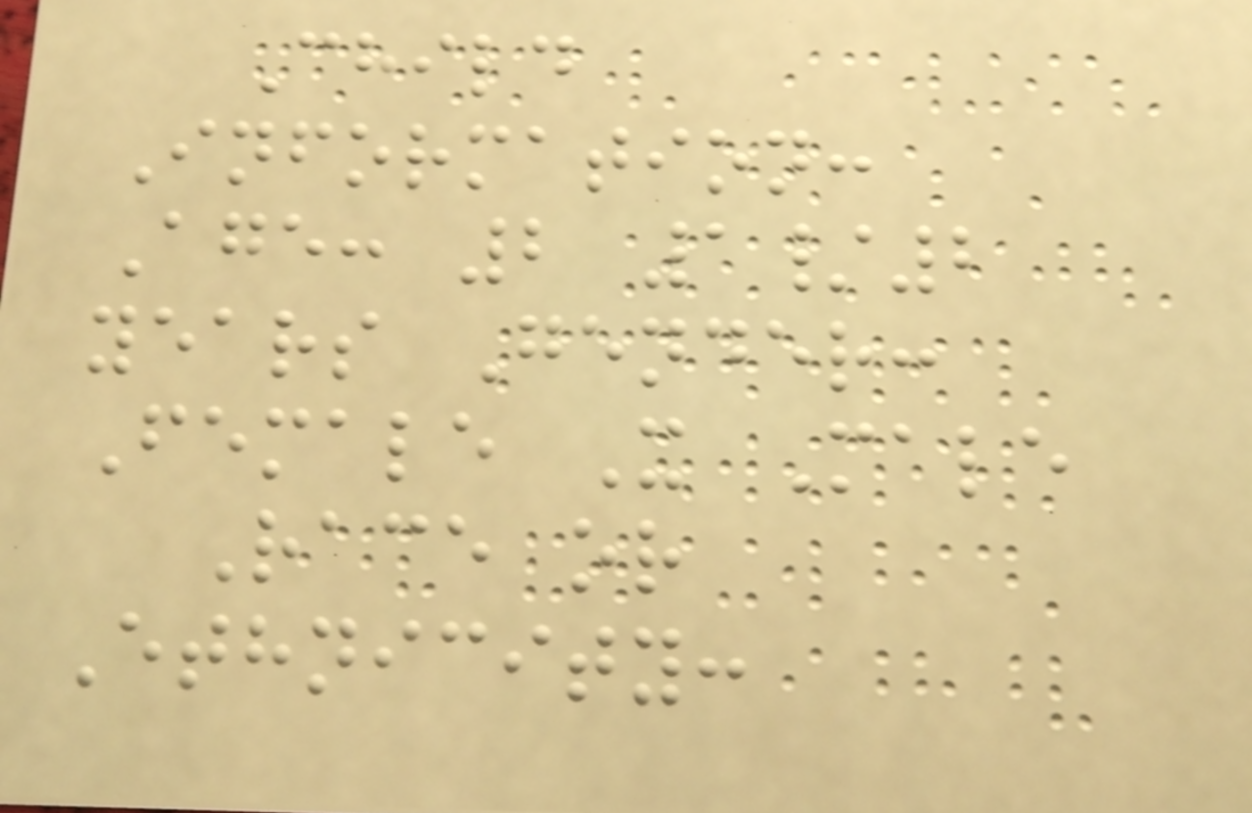Child
Information:
Age: 2 1/2
years Gender:
Female X Male
Race or
Ethnicity:
